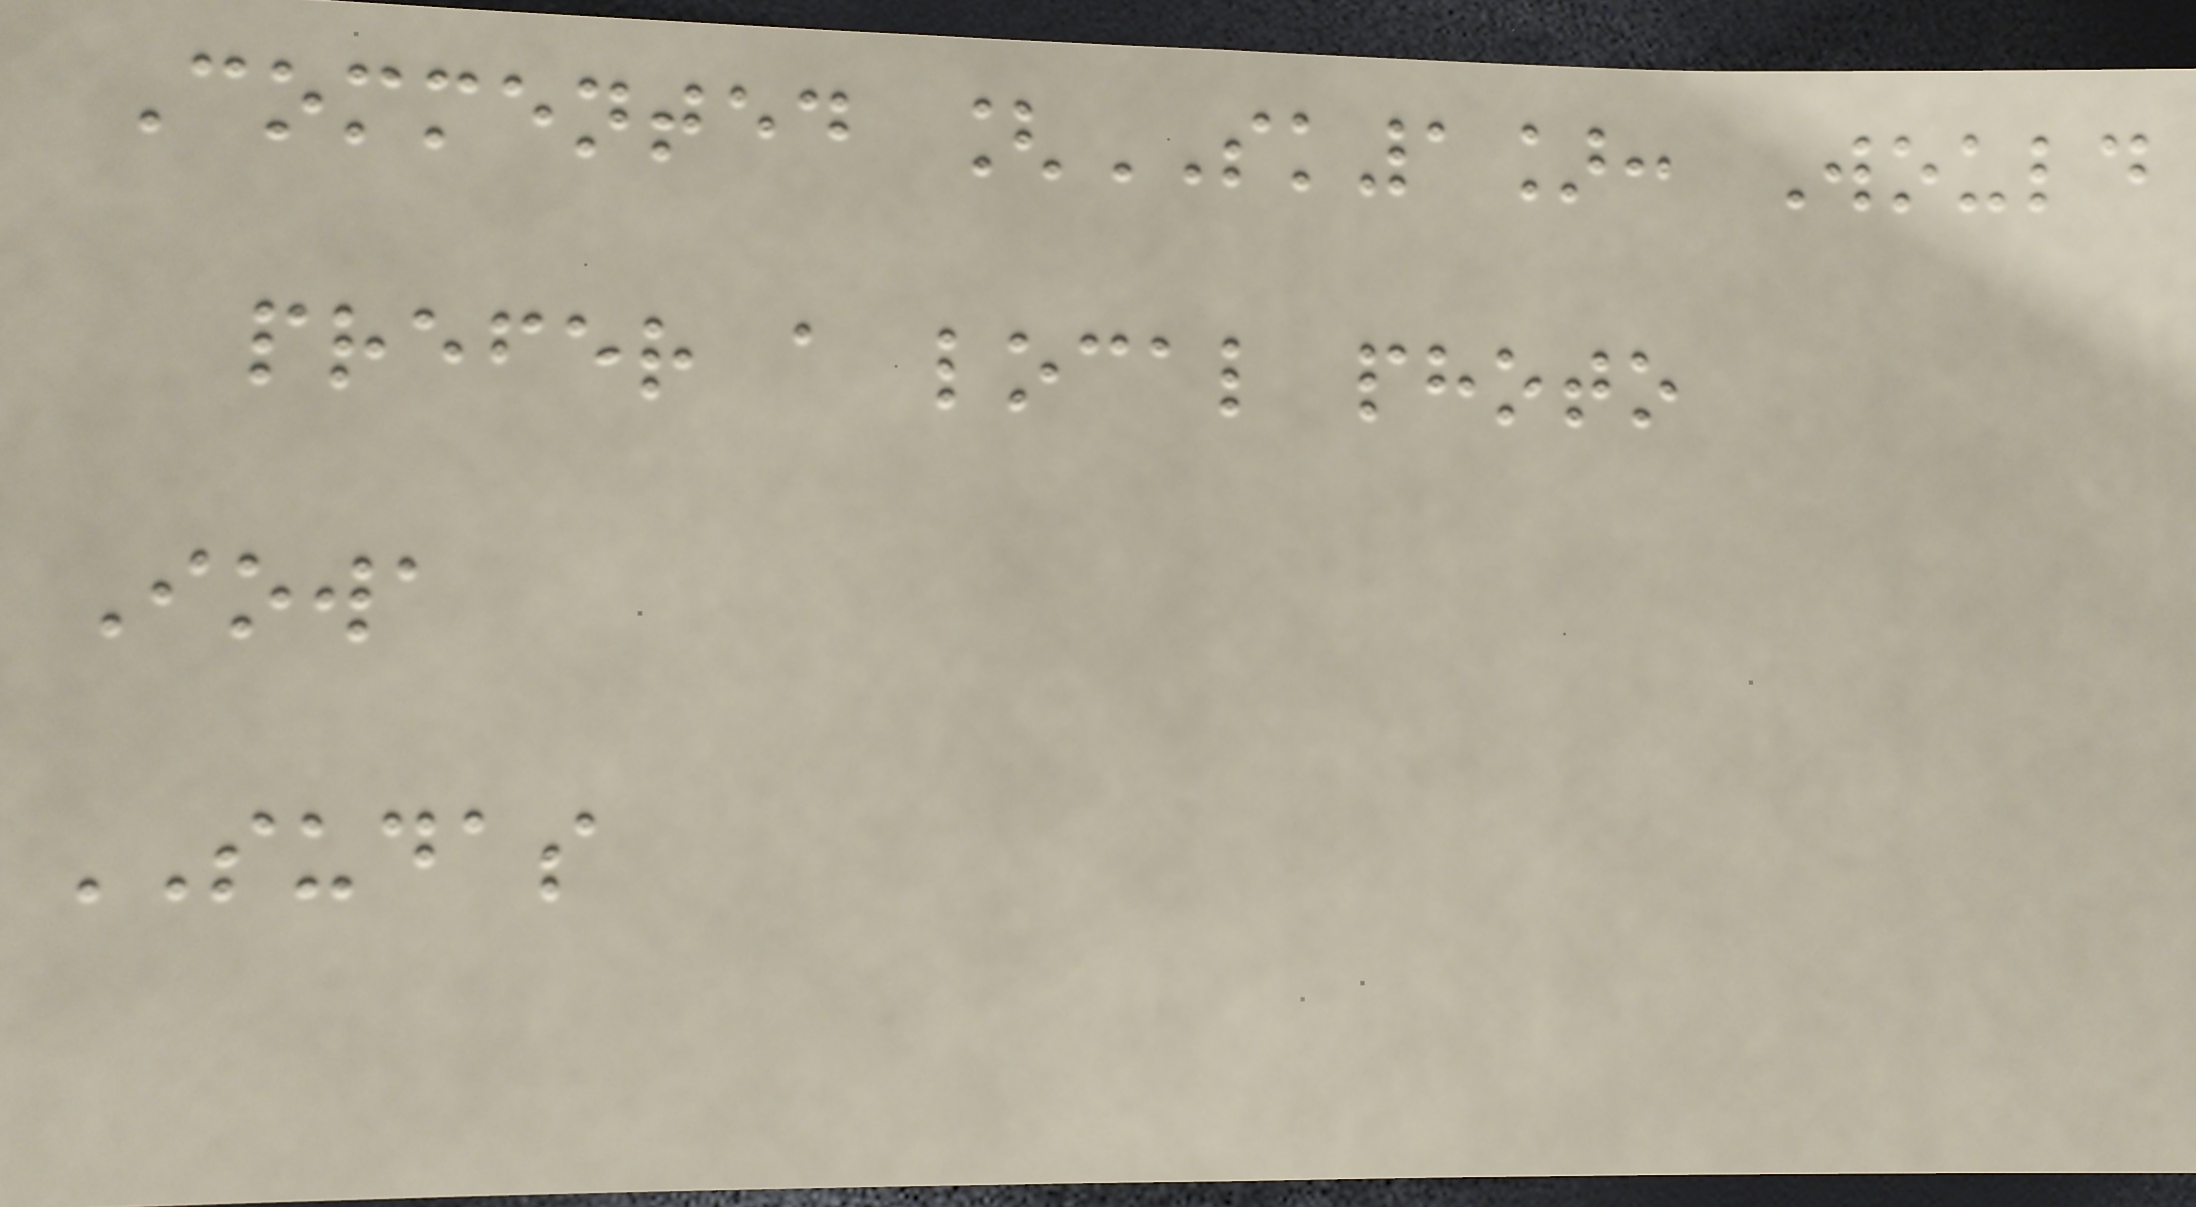Commented [SK1]: Would
prefer a local photo
Iowa
SUDAS
